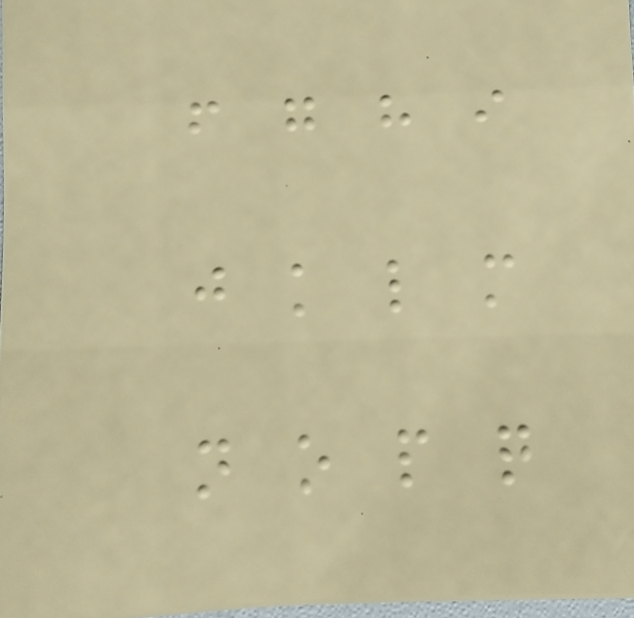f g h i
j k l m
n o p q
